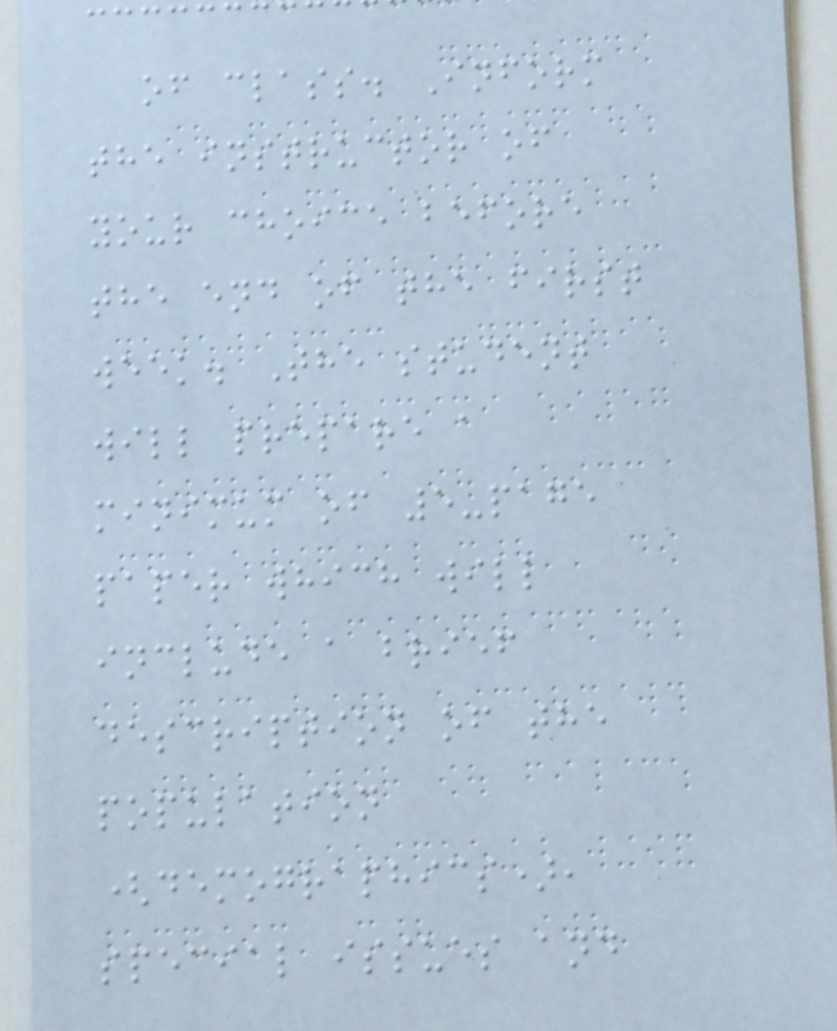of class. Inform
the instructor of
your choice before
the end of the first
week. The student
will prepare a
minimum of 5-page
paper which will
include a brief
description of the
population
(demographics),
special issues and
